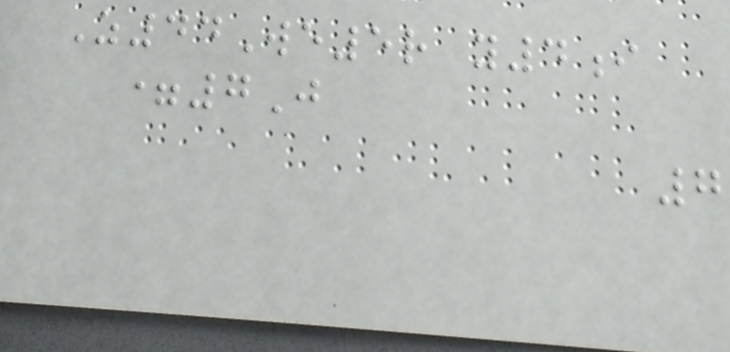Z44We5r y4i
=7J
7
